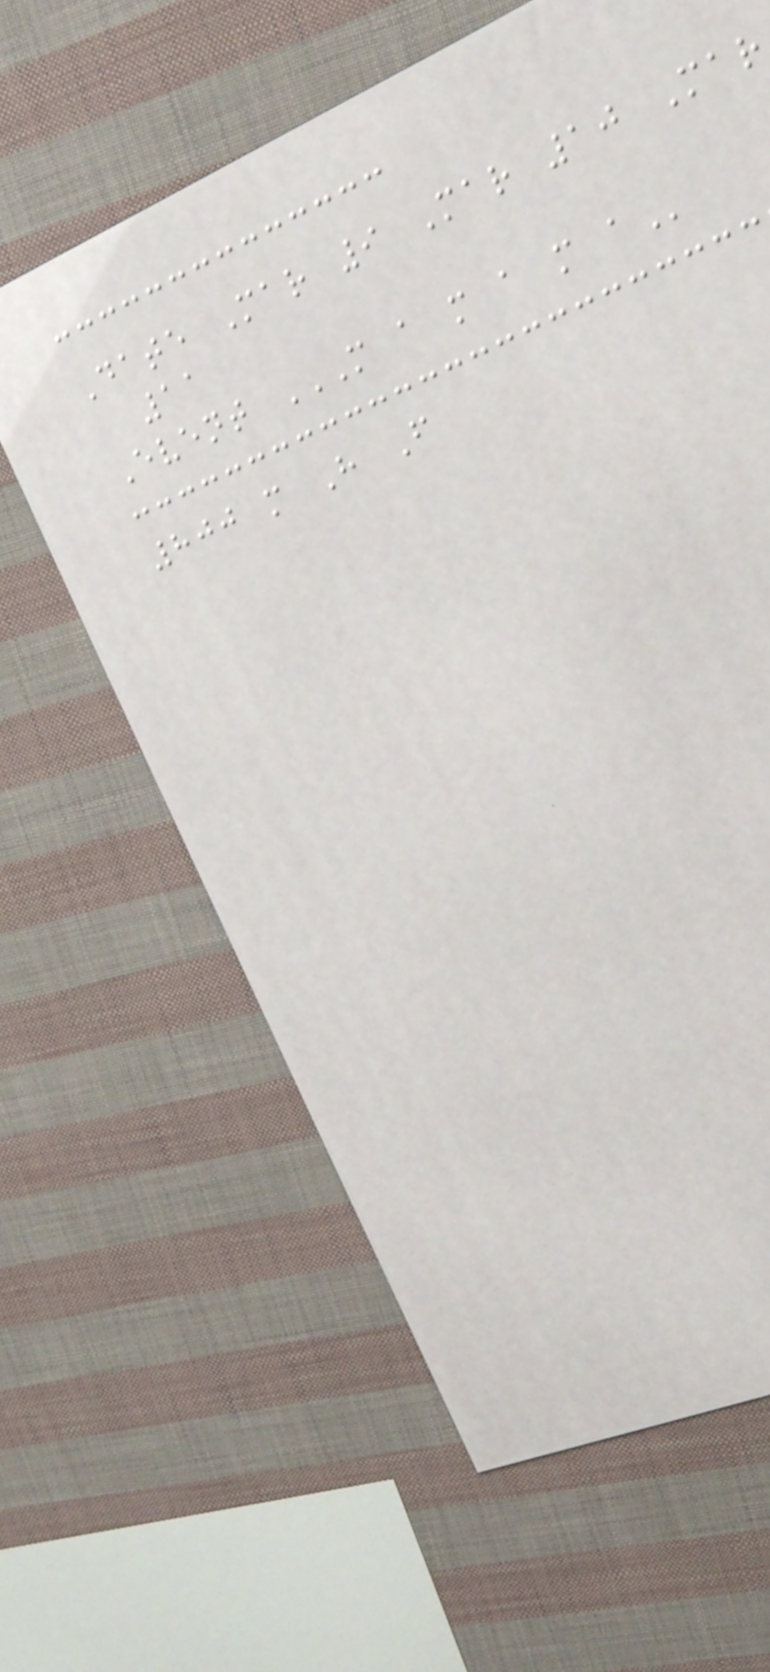Date Mar 9 Mar 10 Mar
11
Event M A M A M A
800 m H F
